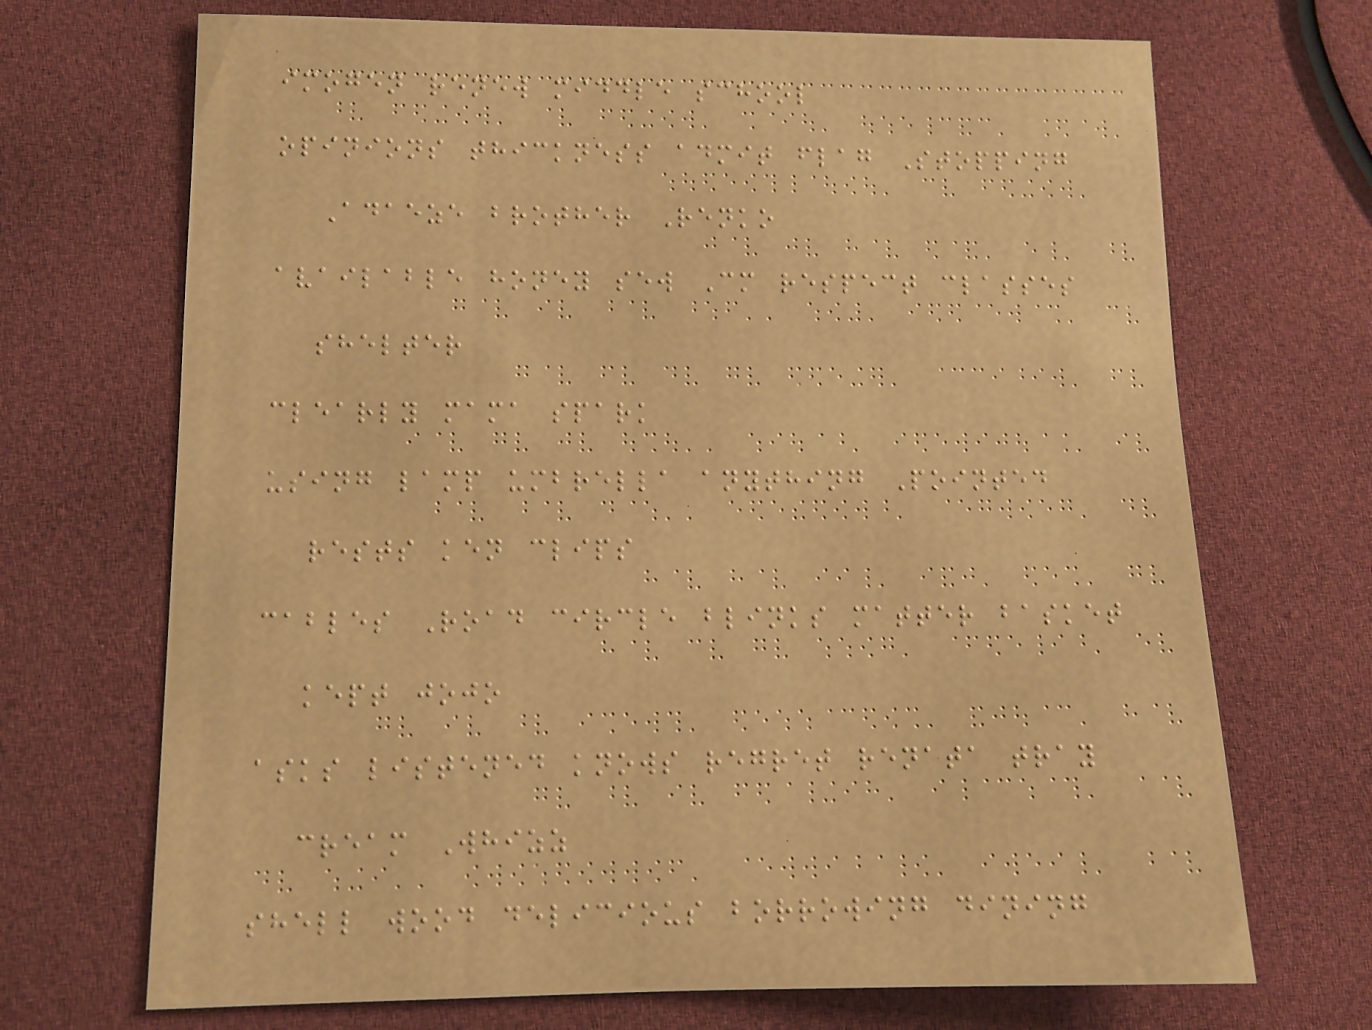imogen renew middle school
opinions thickness admit flag Stopping
Adaeze brother Renko
available honey sew Cm respect classes
shelter
clearly mama spark
using lamp umbrella anything Pointed
rests ken clips
cables Road circle blinks matter basket
kept jojo
asks listened knows regret renata tray
cream Whizz
shell wood delicious borrowing dining
